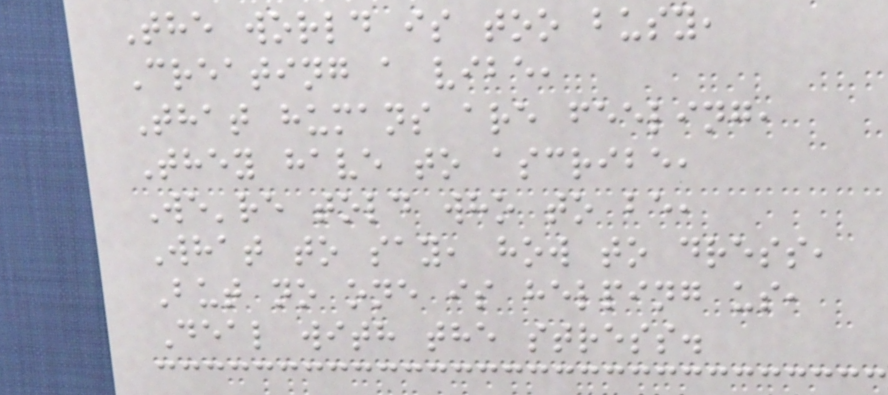The world is too busy,
Creating a vibe,
That humans are feeling,
They have to ascribe,
We're told who to be,
What to say, how to dress,
But no one is helping us,
Deal with the stress.
